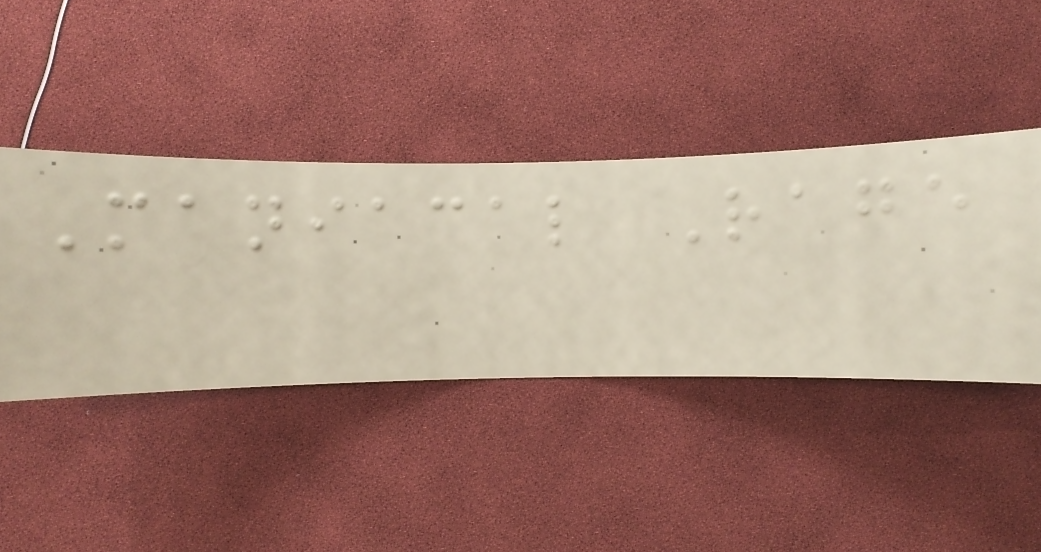Maniacal Rage
